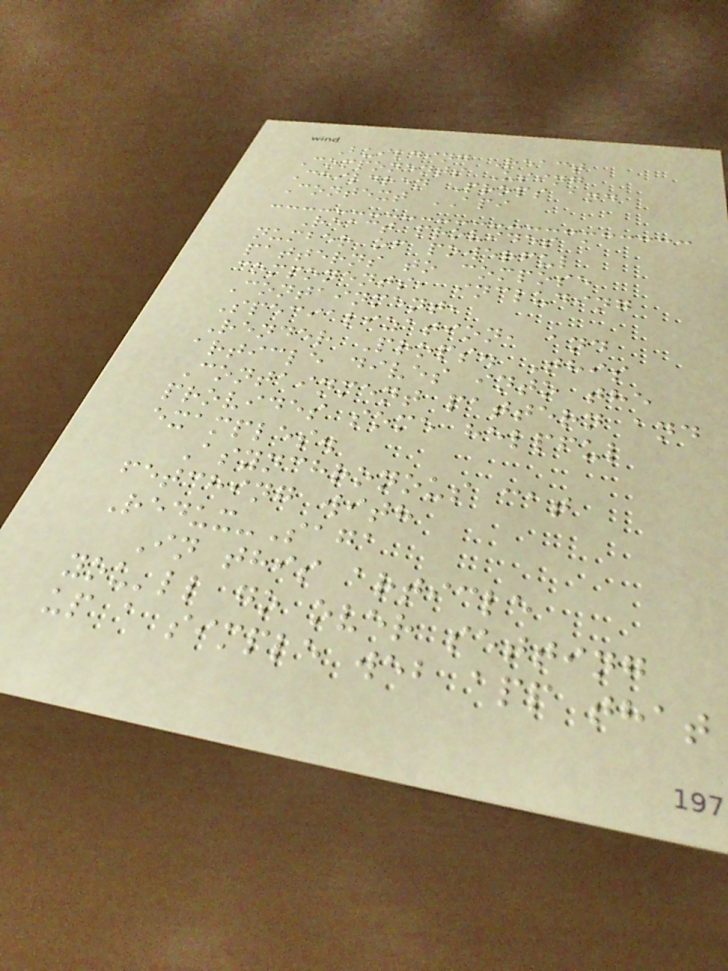Building React
Components Using
Children Props and
Context API
React provides a
number of powerful
patterns to compose
components, including
Containment,
Specialization, and
Render Props. This
article dives into the
Containment pattern and
provides some helpful
examples.
Asynchronous cat
fetching with
Redux-Saga
In this article
you'll go over setting
up a simple web app that
